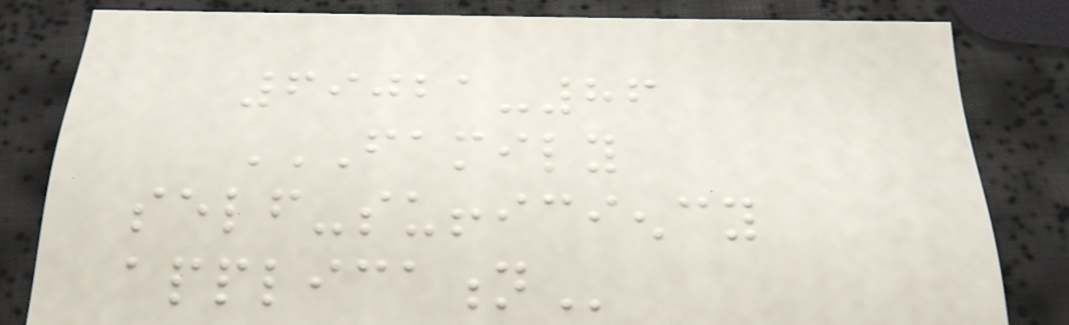69021-86
FAMILY
SELF-SUFFICIENCY
APPLICATION
